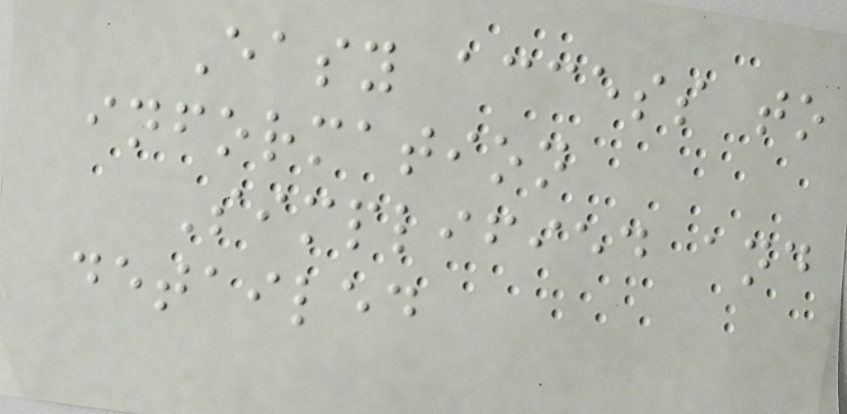Easy access to
information
Simplified and
detailed
